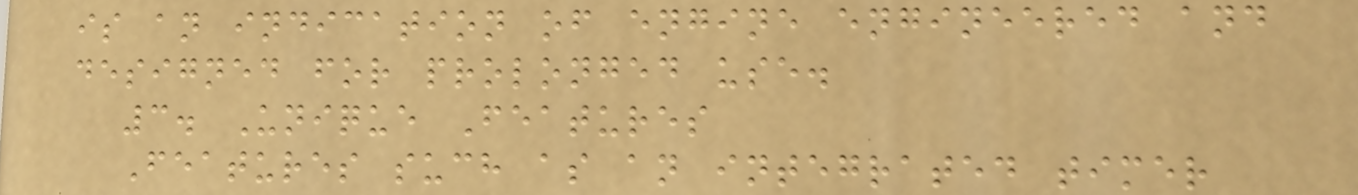is an indication of engine engineered and
designed for prolonged use.
3. Unique Features
Features such as an integrated timer
